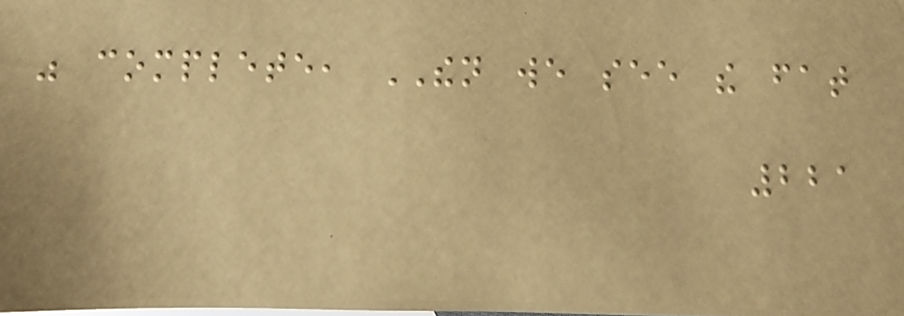was complete, THEN we see the fat
221
